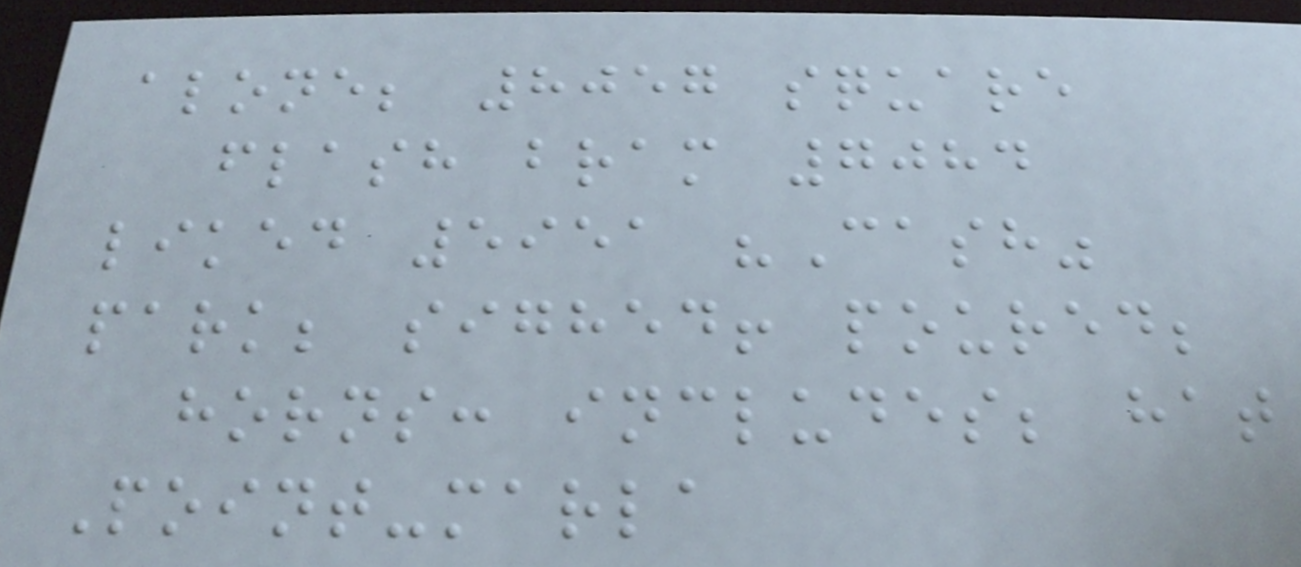alone; 8057 square
flash bram 7084
liked 5951 "Cash"
park; sighed! poured;
horns: includes; hat
Point-marla
